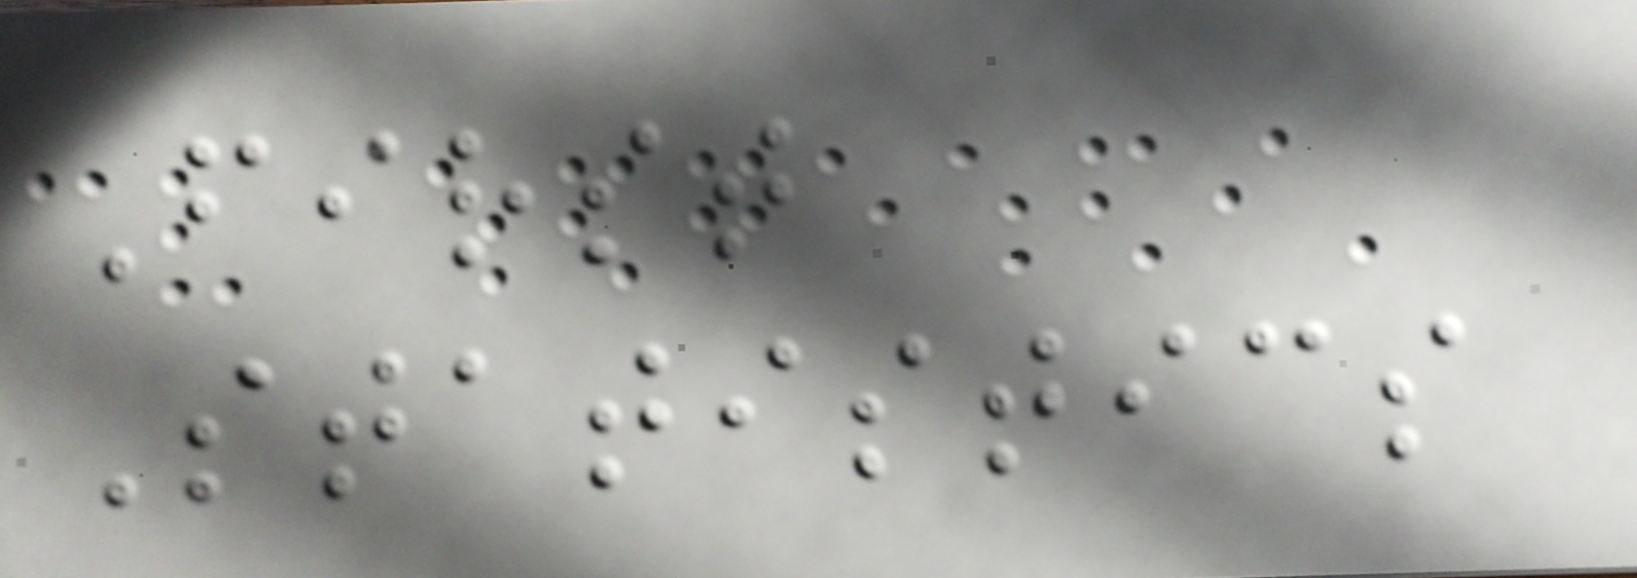First
Statistics
